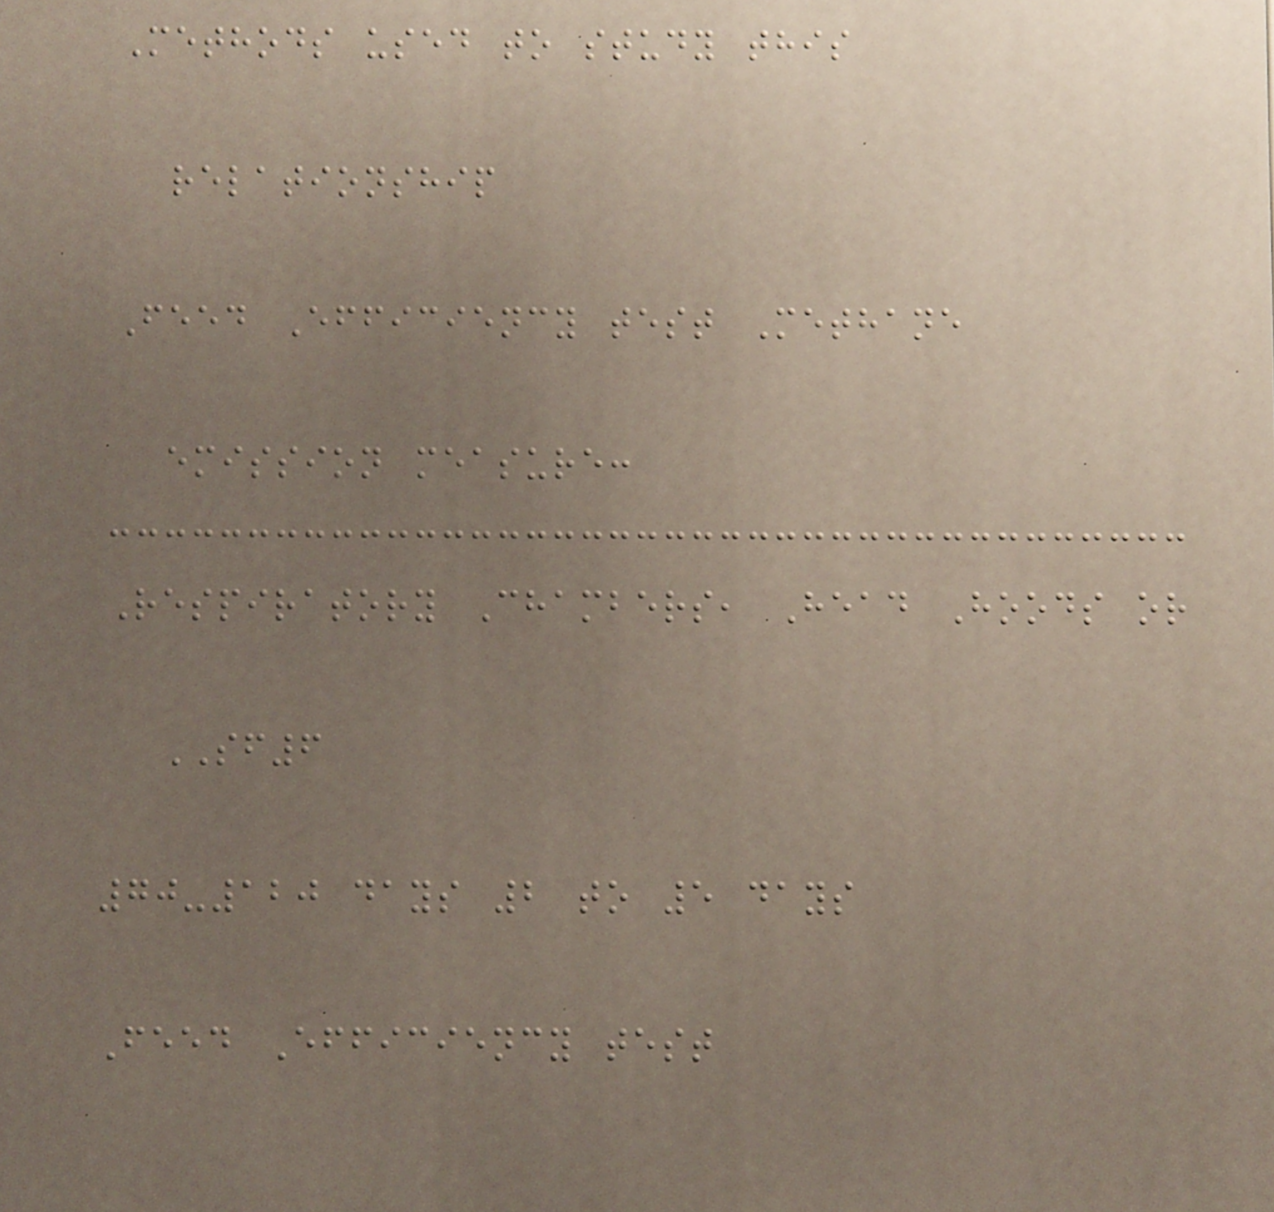Methods used to study this
relationship
Feed Efficiency test Methane
emission measure:
Respiratory Chambers, Head Hoods or
SF6
70-120 days 2 to 5 days
Feed Efficiency test
